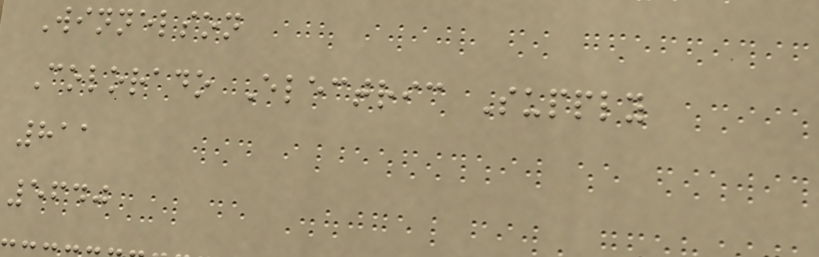Winnelson
Colorado Electric Supply
811
5640
